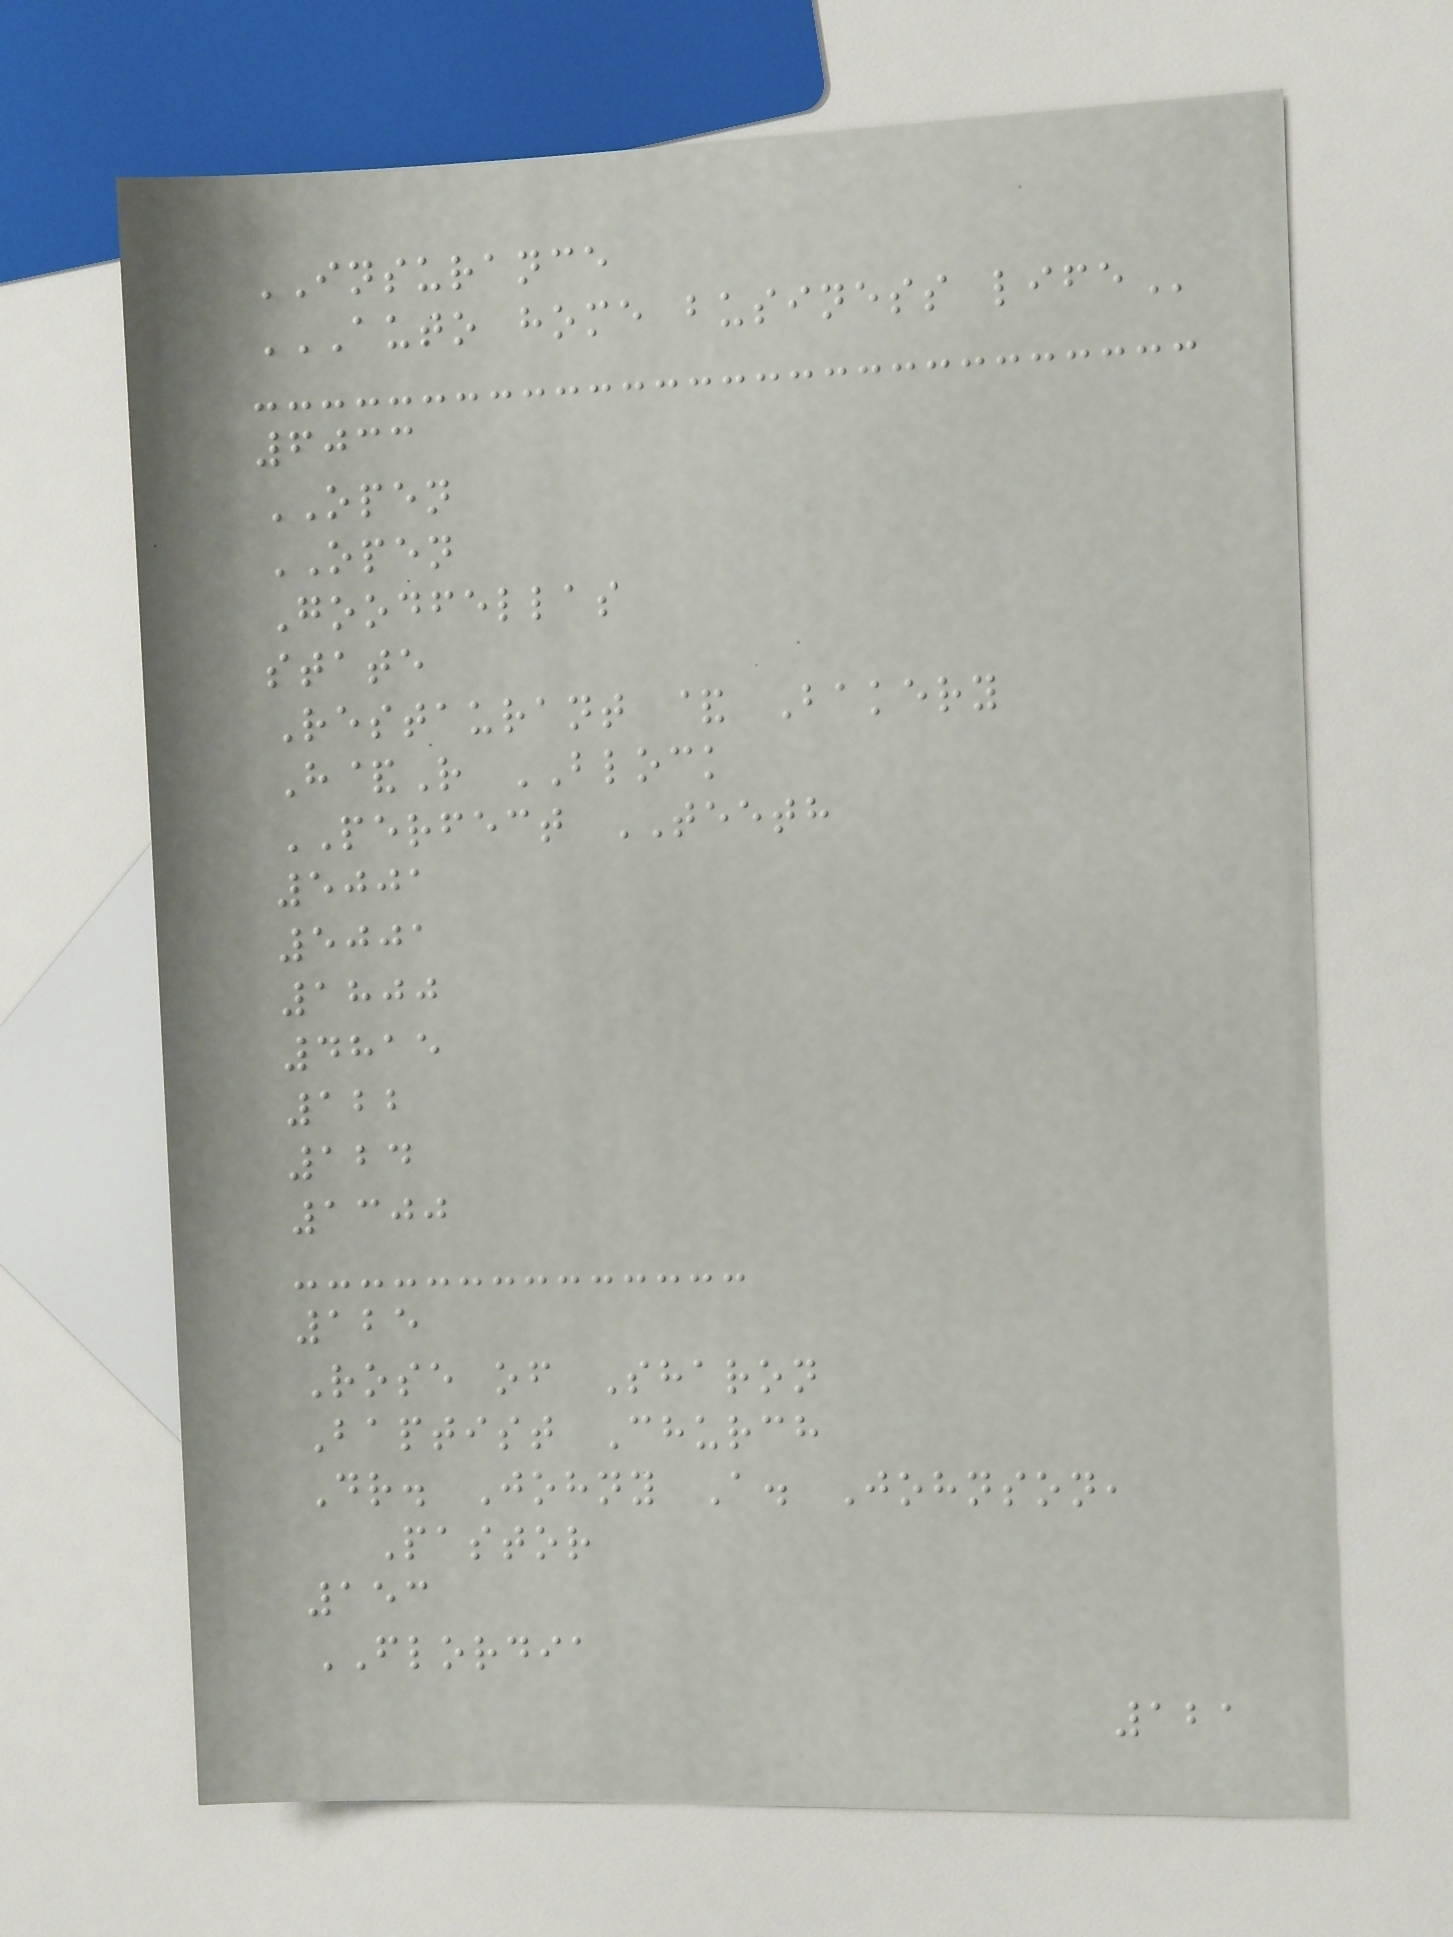INSURANCE
AUTO HOME BUSINESS LIFE
6033
OPEN
OPEN
Goodfellas
state
Restaurant & Bakery
H&R BLOCK
PERFECT TEETH
5001
5001
1800
4815
122
124
1300
125
Rose of Sharon
Baptist Church
Dr. Johny A. Johnson,
Pastor
153
FLORDIA
121
